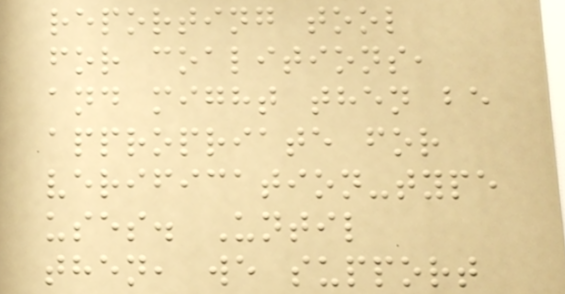reporting tool
for coalitions,
and might then be
appropriate for
verification-type
uses. Until
then, we support
